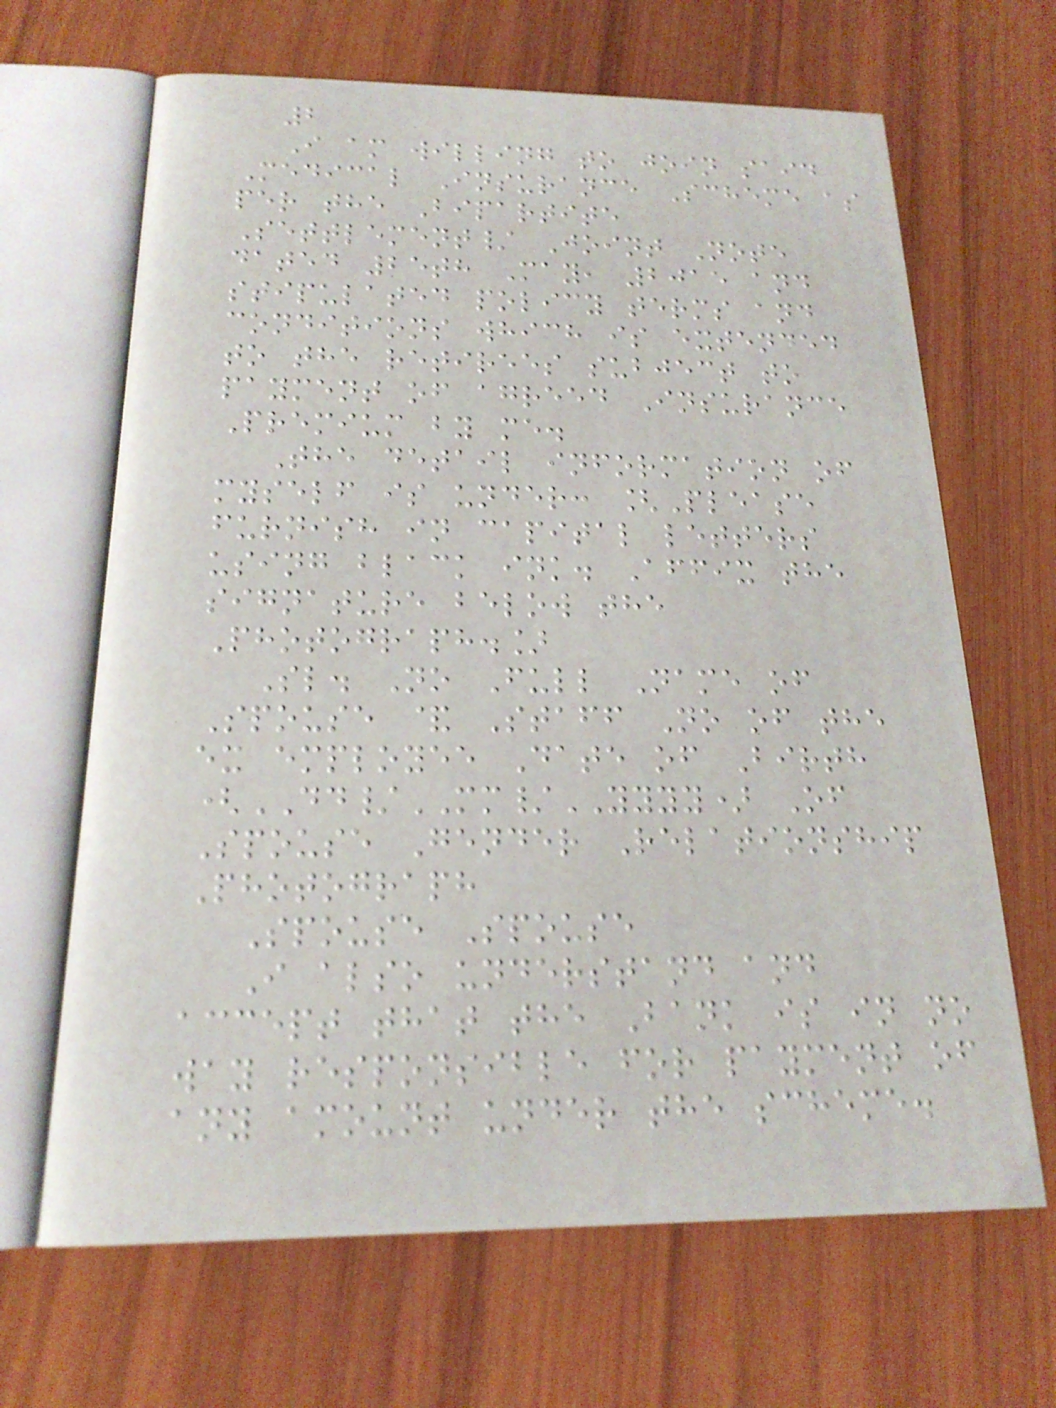2
I am willing to join said
Medical Insurance Scheme as
per the Bipartite
Settlement/ Joint Note
dated 25th May, 2015 and
stipulated policy terms and
conditions which is extended
to the retirees subject to
payment of agreed Insurance
Premium by me.
The detail information of
myself is under: [Please
furnish in capital letters
using black ink. Affix the
signature below the
Photograph.]
Sl. No Full Name of
Spouse & Staff No of the
ex employee Date of Birth
(DD/MM/YYYY) Of
Spouse Gender Relationship
Photograph
Spouse Spouse
I also understand and
accept that the Bank is in no
way responsible for payment of
any amount under the scheme.
